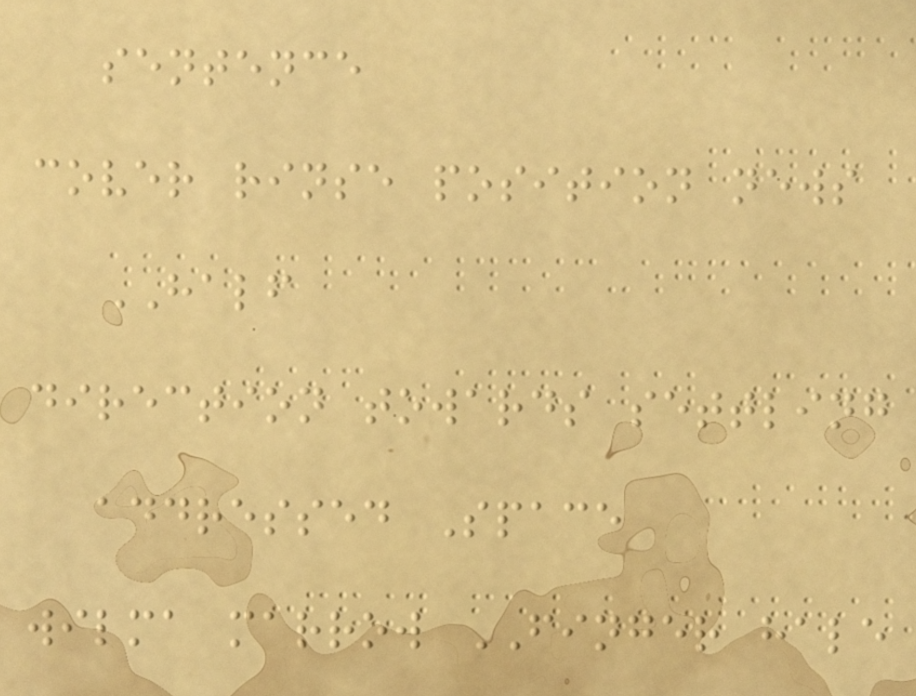sentence
cover rinse position news
HALF
direction towards settling
addressed Space
wilma marrow FINGER hale
